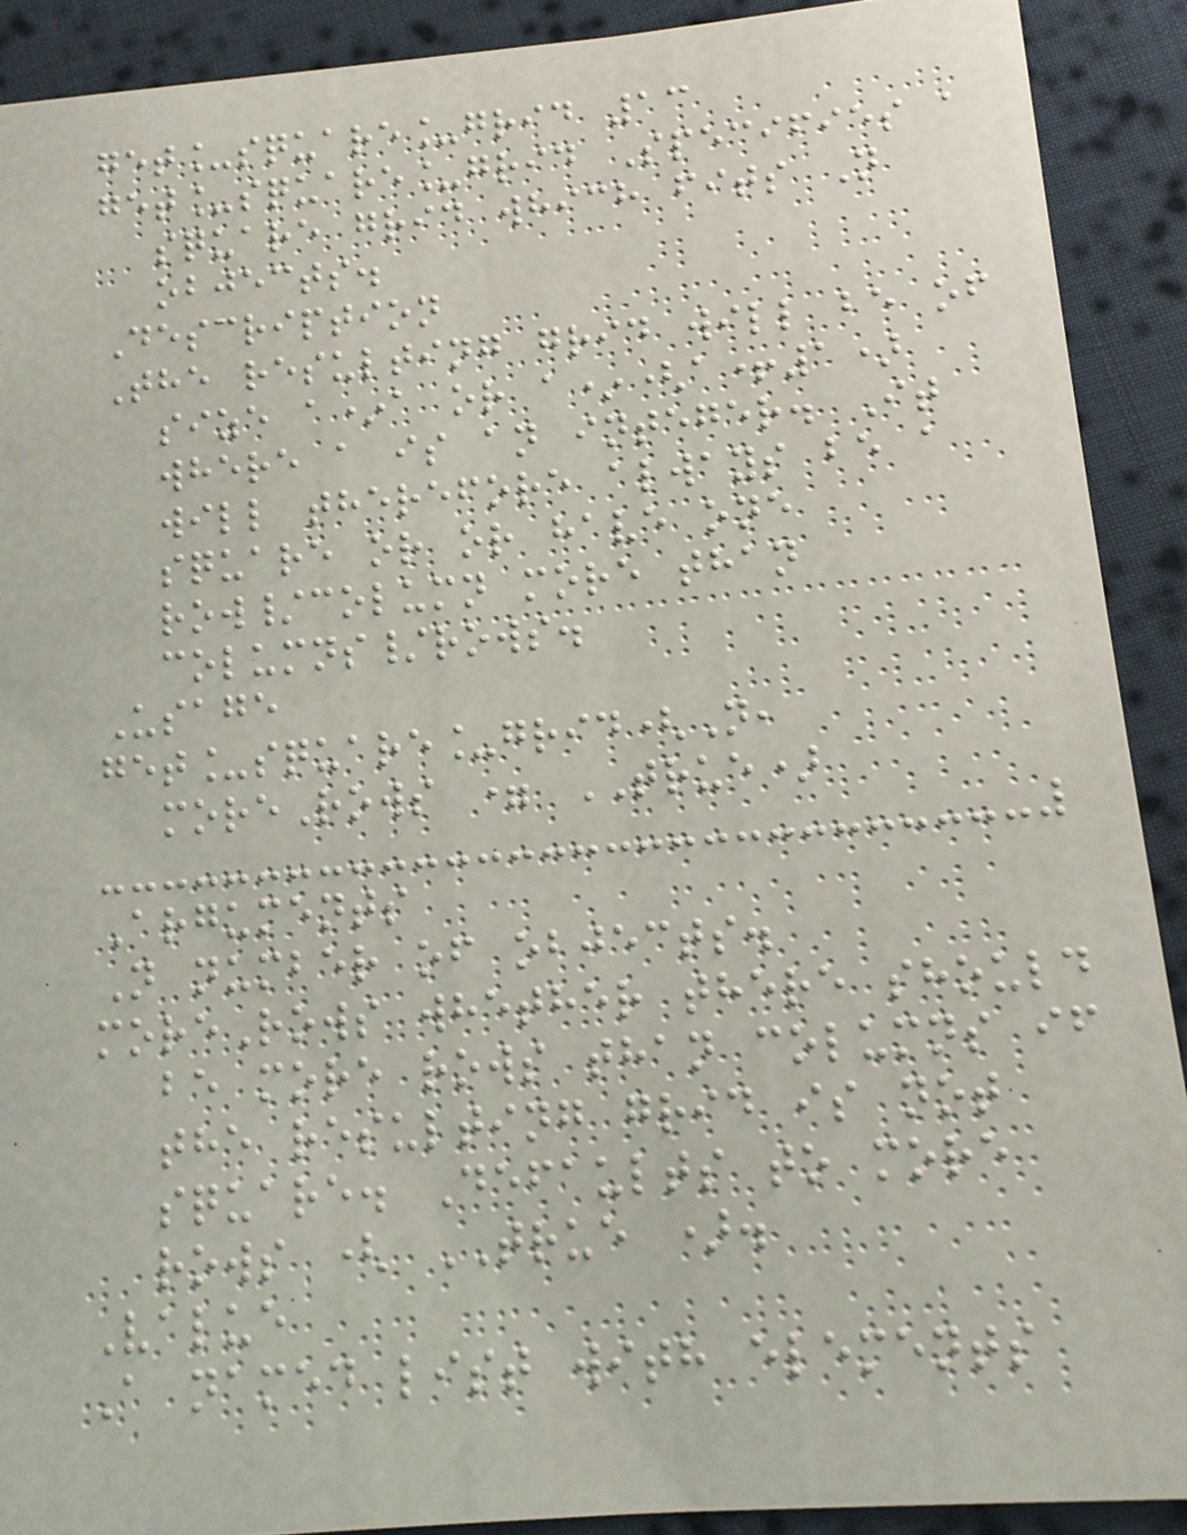get_square_grid 13
get_square_grid Specifies a
square grid which fits N
objects.
Description
The resulting grid will be of
size a*a or a*(a+1)
where a is an integer. It
will therefore always be a
square or or have one
row/column more than
columns/rows.
Usage
get_square_grid(N,
moreRows = TRUE)
Arguments
N number of objects.
moreRows whether there should
be more rows than columns if
the resulting grid is not
square. Defaults to more
rows ( TRUE ).
Value
A named list with elements
